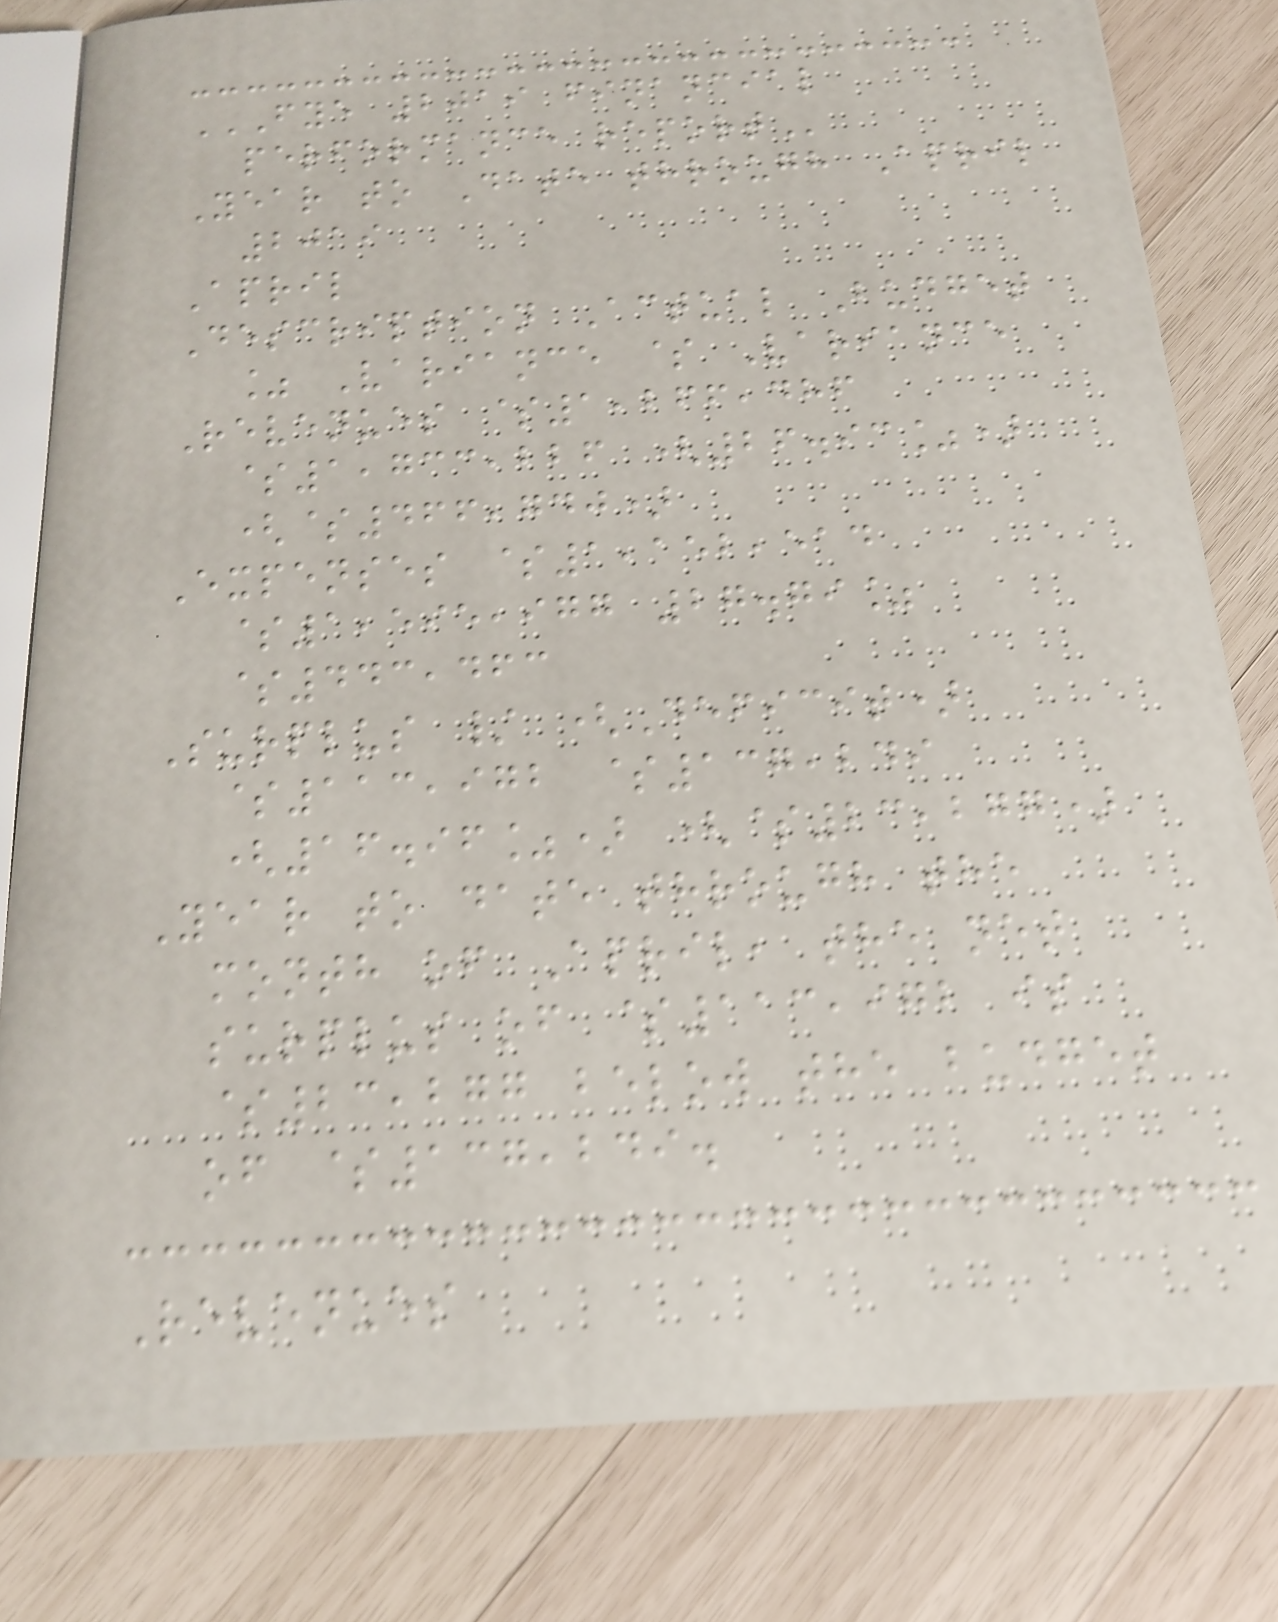FYE 2019 FINANCIAL
PERFORMANCE REPORT
Year to Date through April
2019
April
Description Actual Budget
% Variance $ Variance
Revenues $1,266,486
$1,733,226 (26.93%)
($466,740)
Expenses $1,152,514
$1,595,977 27.79%
$443,463
Surplus / (Deficit)
$113,972 $137,249
(16.96%) ($23,277)
Year to date through the
month of April, the net
surplus of $113,972 is
$23,277 below the budget
of $137,249.
Revenues
